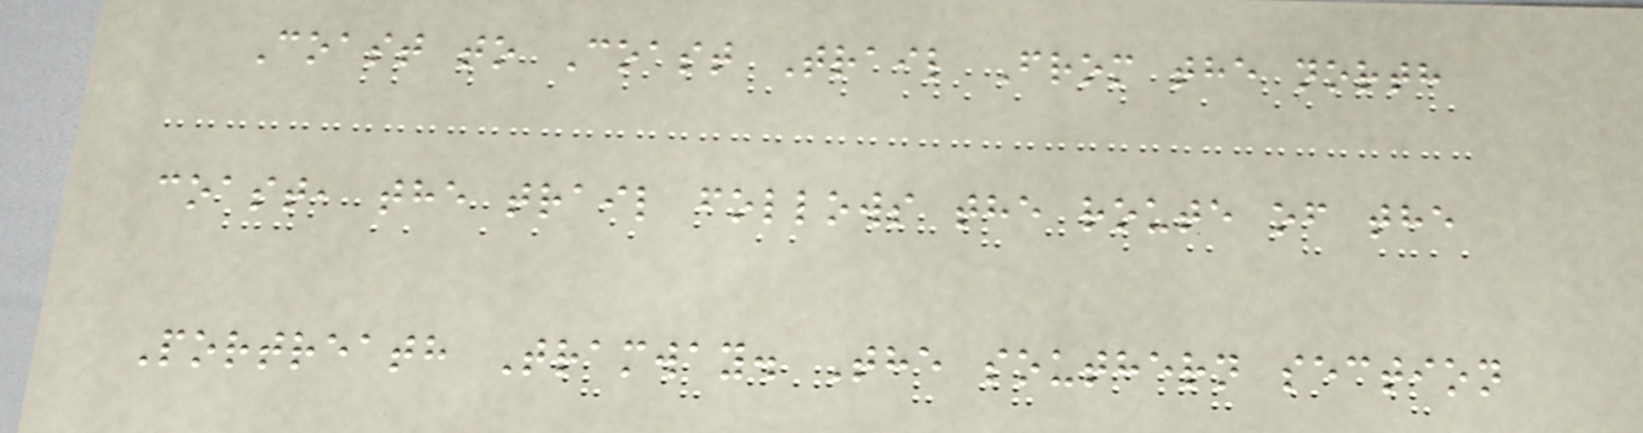Coast to Coast Trail From the north
coast, the trail follows the route of the
Portreath Tramway. The southern section
